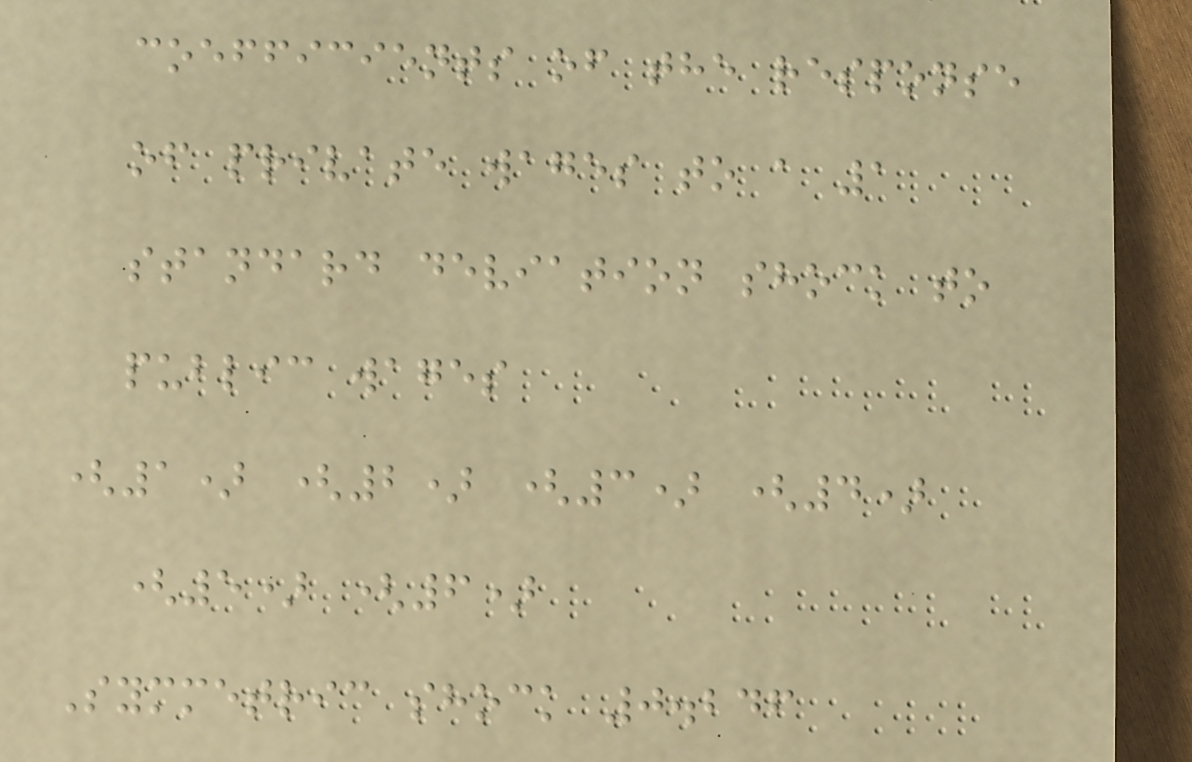coefficients of the response
of private wages to a 1
standard deviation shock to
public wages
(1) (2) (3) (4)
(5) (6)
Symmetric shock 0.246
